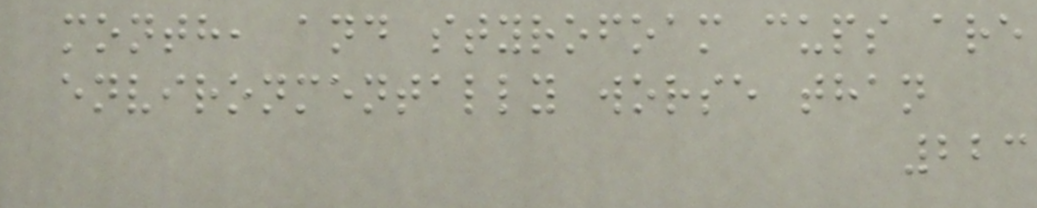month, and styrofoam cups are
environmentally worse than
223
